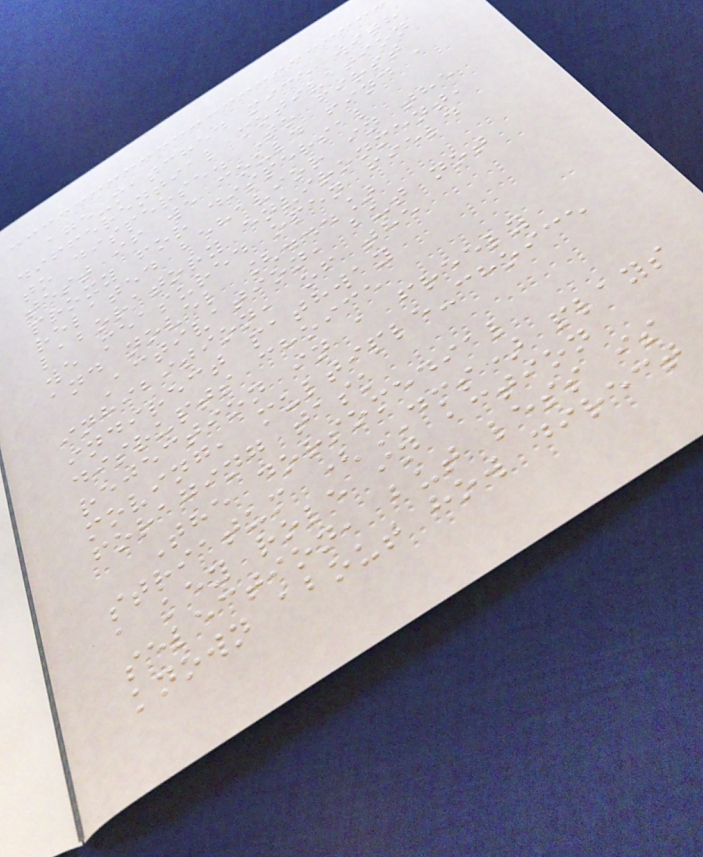age-matched mice with
differential motivation
to disperse. To first
test if we could find a
proxy for dispersal
related behavior in the
laboratory environment,
we measured open field
and novel [...]
Activation, but not
inhibition, of the
indirect pathway
disrupts choice
rejection in a freely
moving, multiple-choice
foraging task
The dorsomedial
striatum (DMS) plays
a key role in action
selection, but less is
known about how direct
